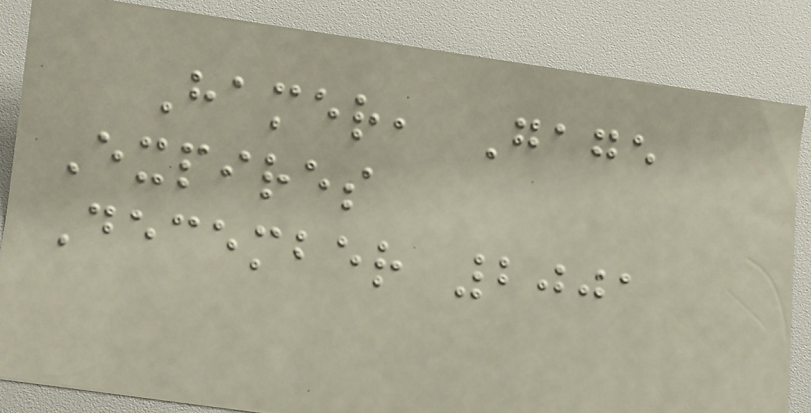Hamer, Gage
Expires
December 2001
